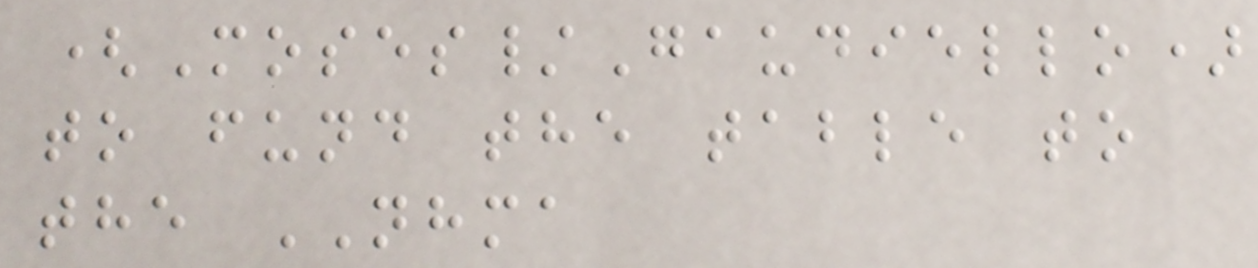(Moses/Gaudiello)
to fund the table to
the NHMA
